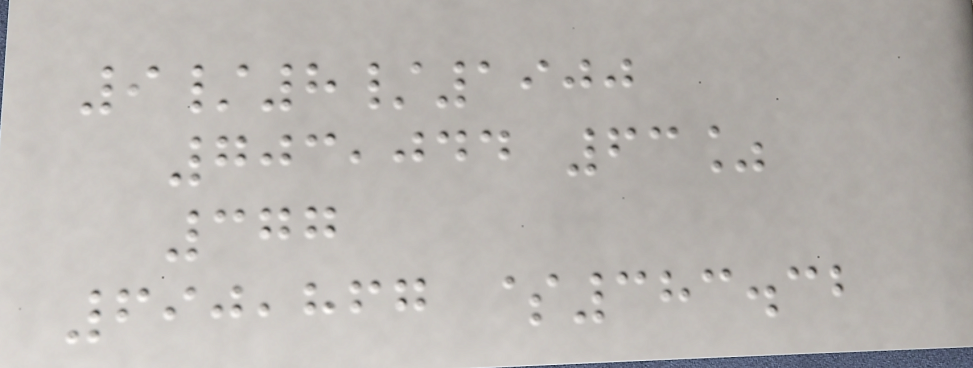9/8/1900
703,044 63%
377
690,867 $383.32
